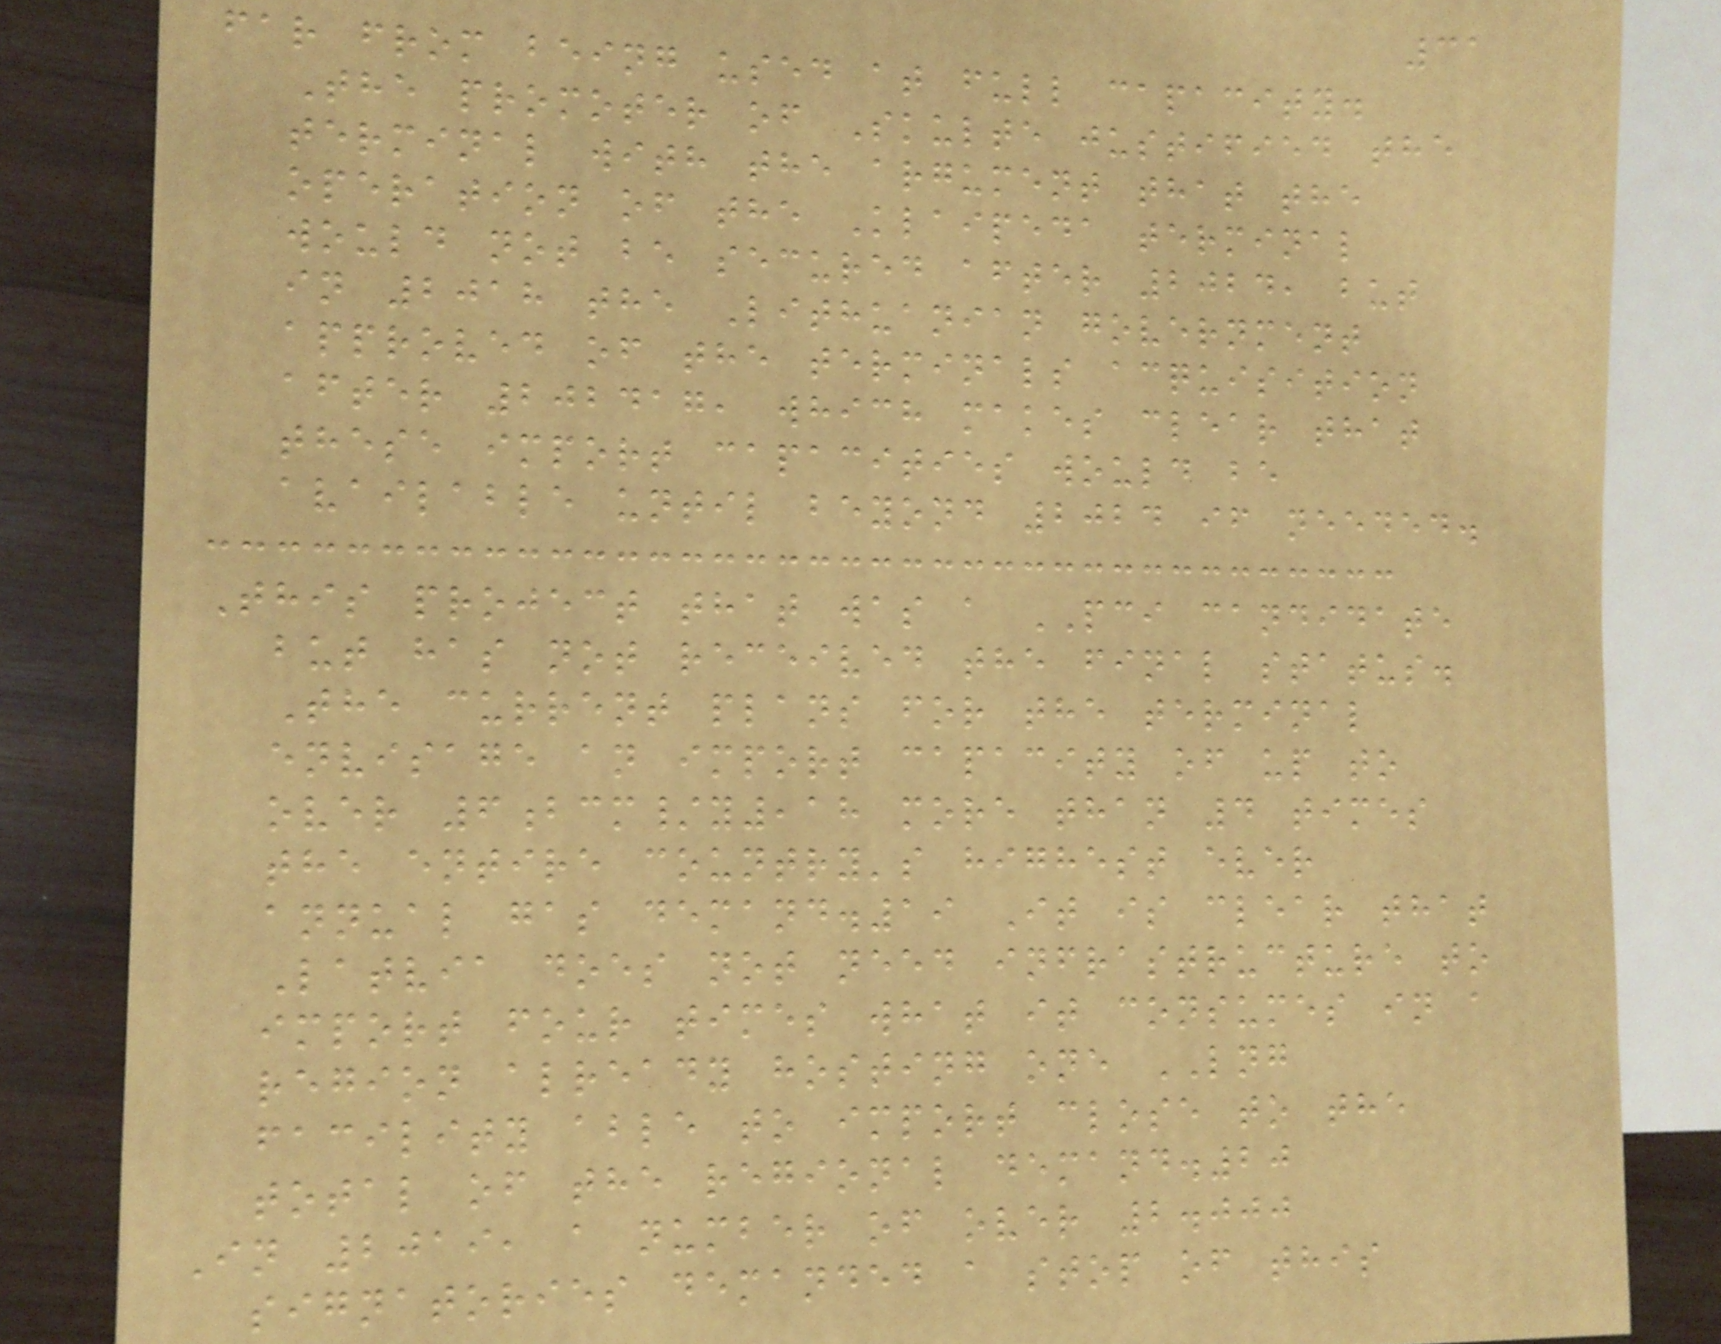31
far from being used at full capacity.
The promoter of Skulte justified the
terminal with the argument that the
operation of the Klaipeda terminal
would not be secured after 2024, but
in 2018 the Lithuanian government
approved of the terminals acquisition
after 202417, which makes clear that
these import capacities would be
available until beyond 2024 if needed.
This project that was a PCI candidate
but has not received the final status.
The current plans for the terminal
envisage an import capacity of up to
over 6bcm/y,18 more than 4 times
the entire country's highest ever
annual gas demand.19 It is clear that
Latvia does not need infrastructure to
import four times what it consumes in a
region already hosting one LNG
facility able to import close to the
total of the regional demand.20
In 2019, a number of over 2.000
signatories demanded a stop of this
